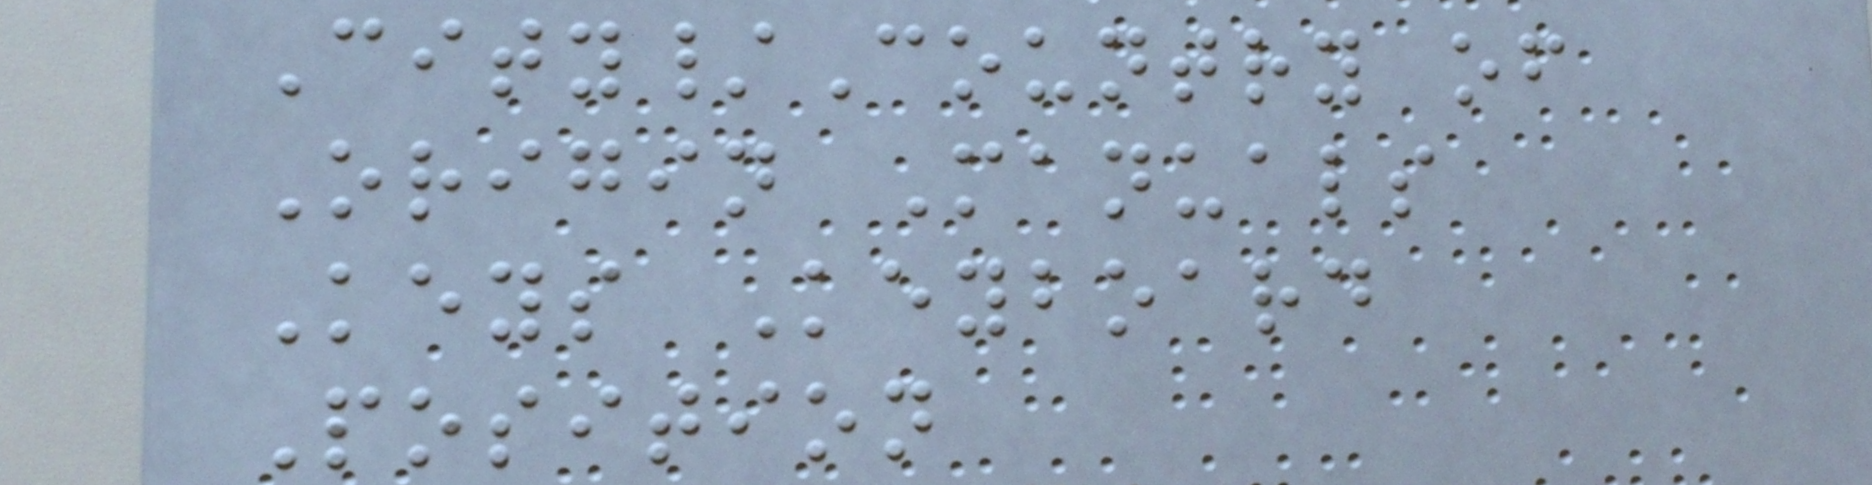City/Country of
Origin Manuals
Keys Keyboard
Position
